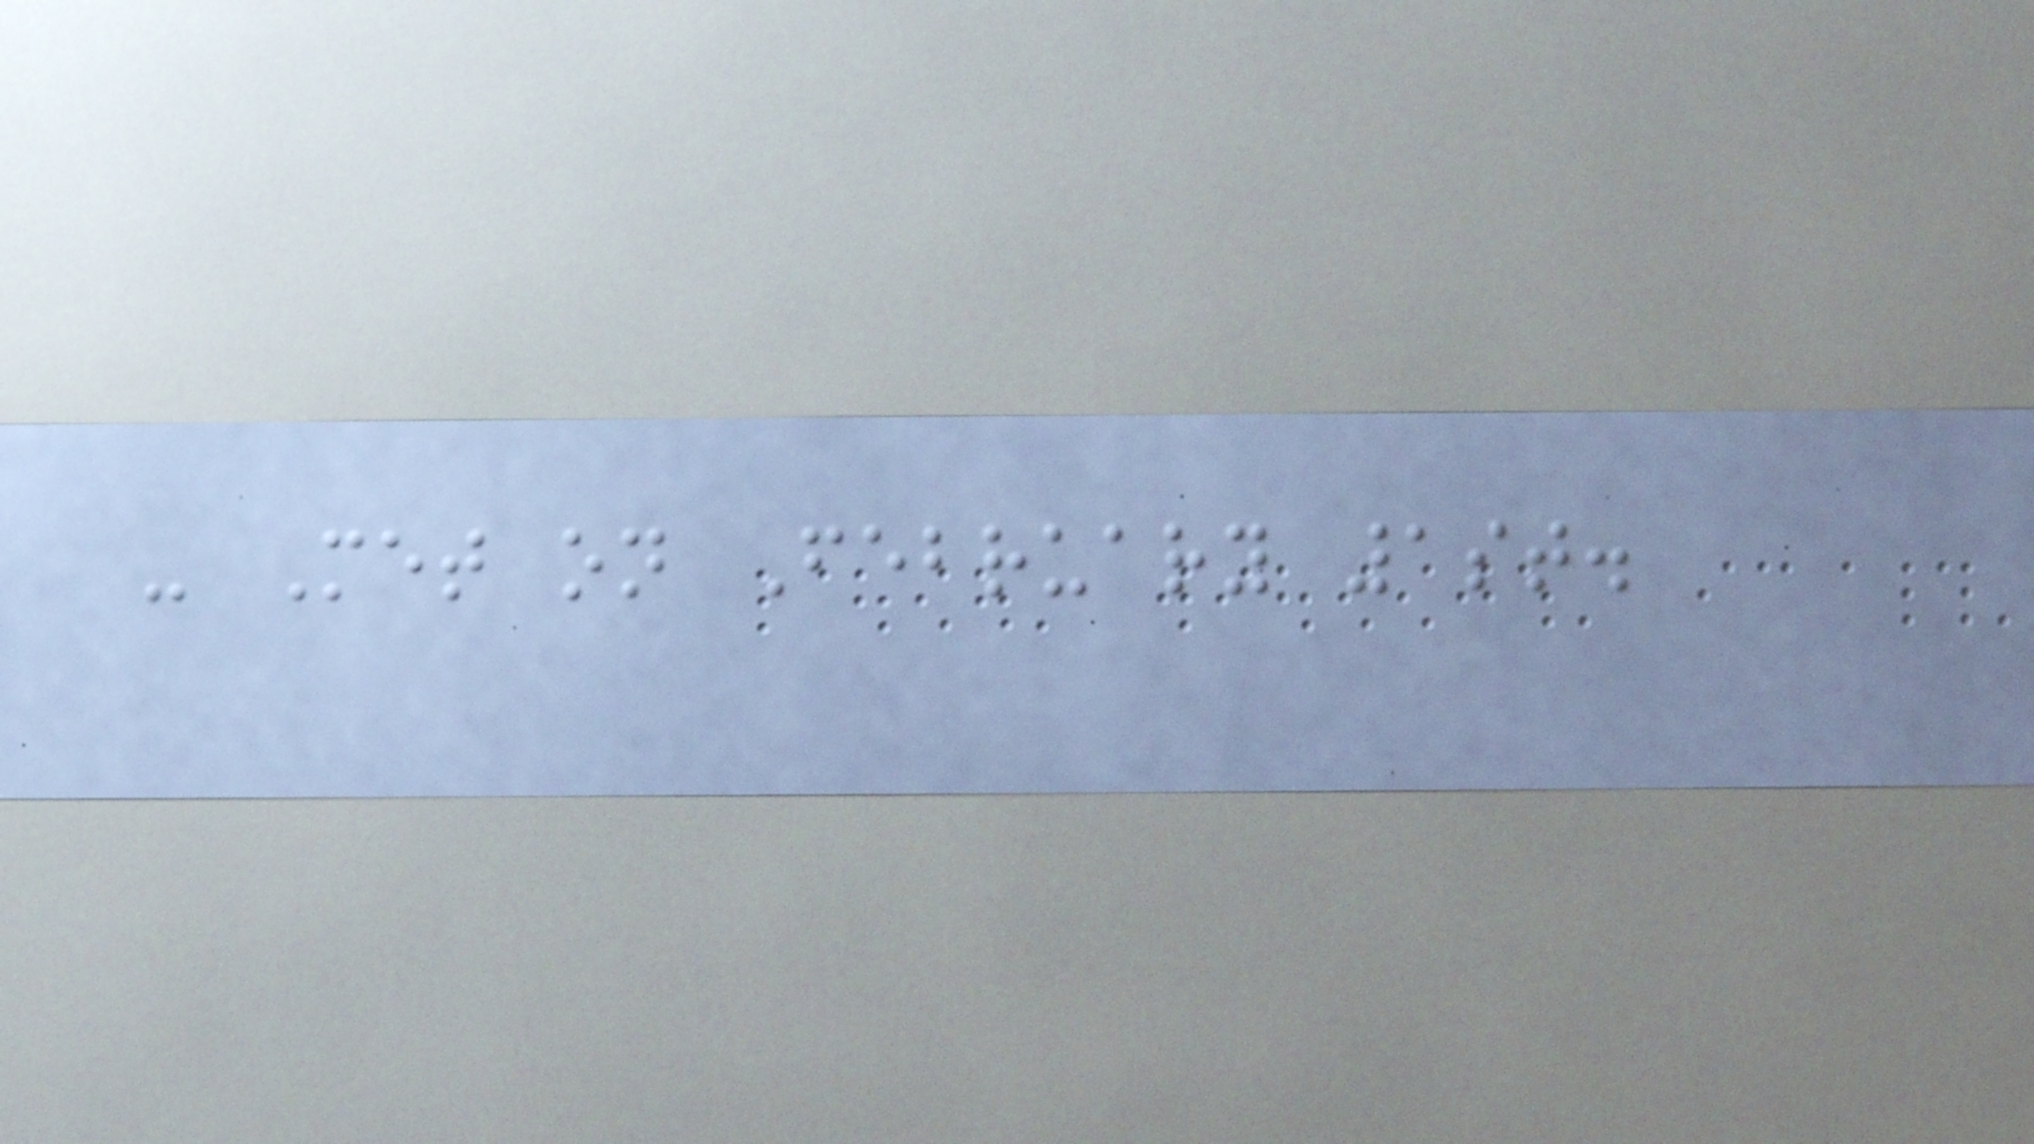- Met on February 1st.
